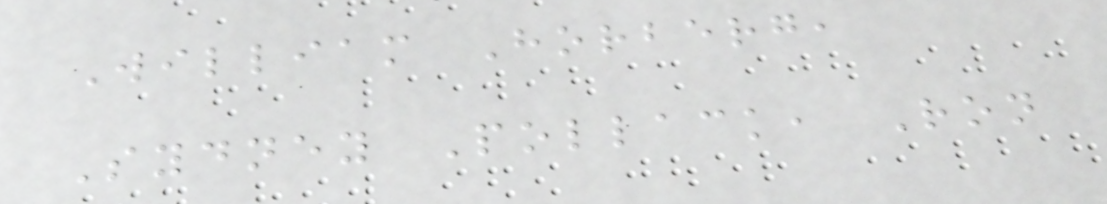William Horberg,
Sydney Pollack, Ron
